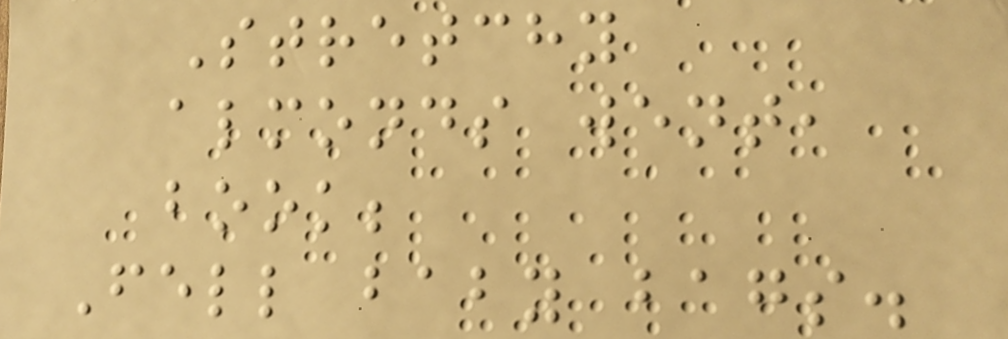Stretchy
almonds went,
book;
Fell baby bags.
